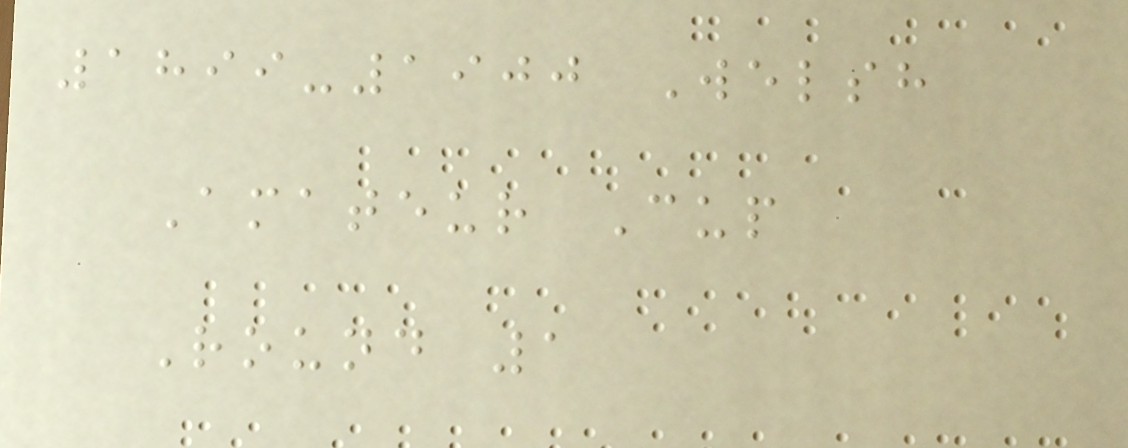1899-1900 Welsh
Amateur Cup
Round 1
